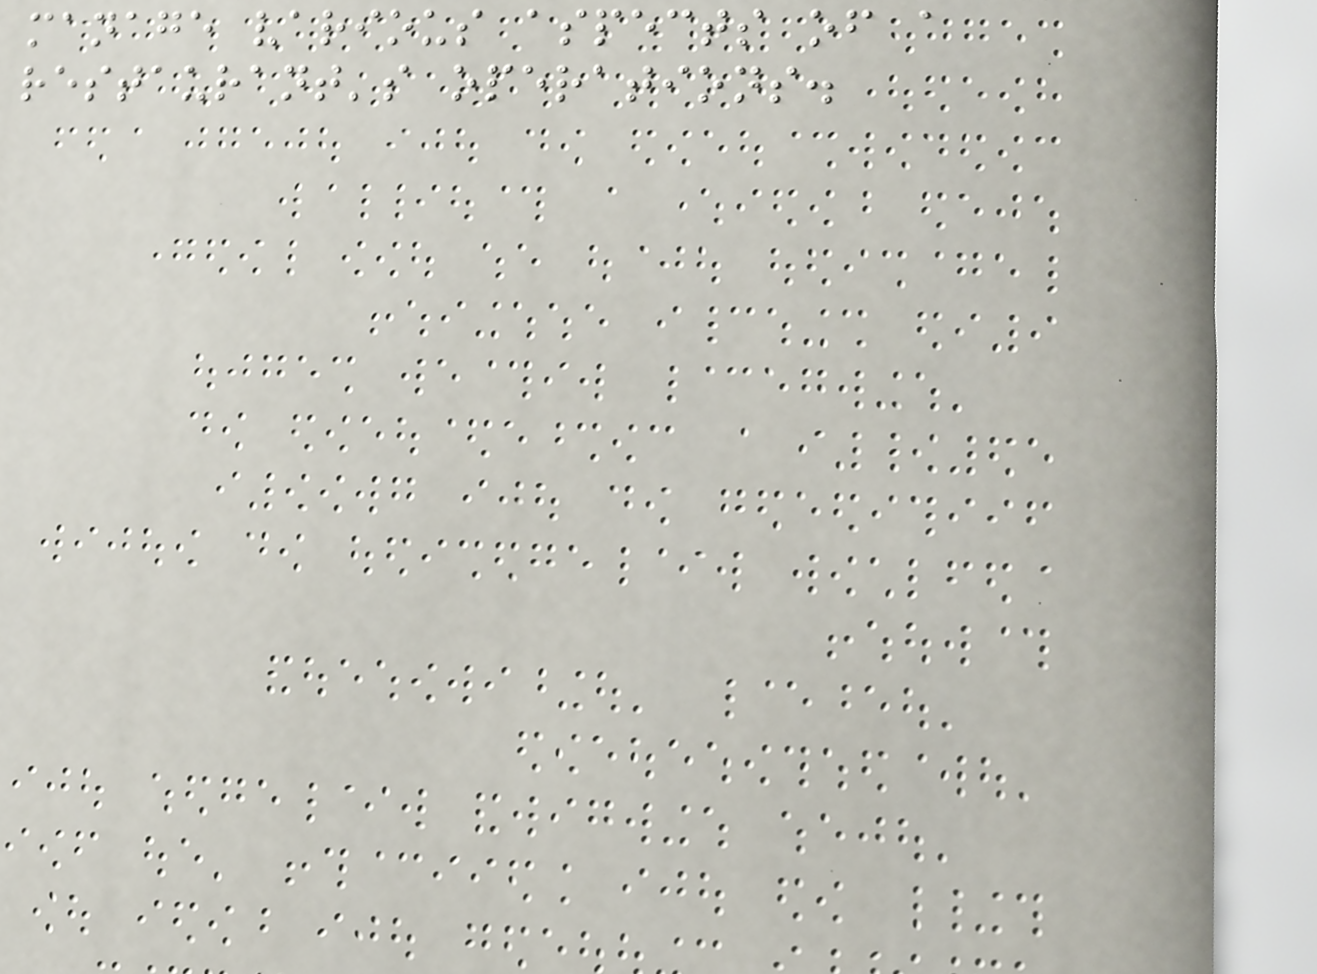manage various aspects of a
restaurant's operations.
